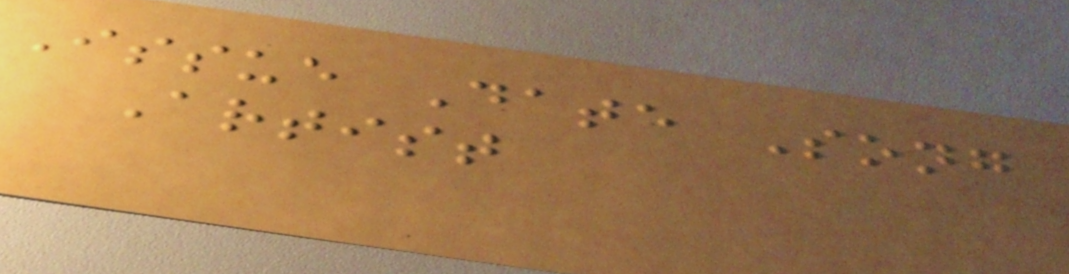Issue Date Song
Artist
